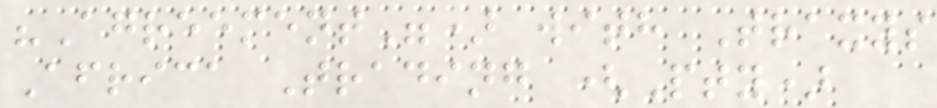"Agreement") with Traxys
Africa Trading (Pty)
